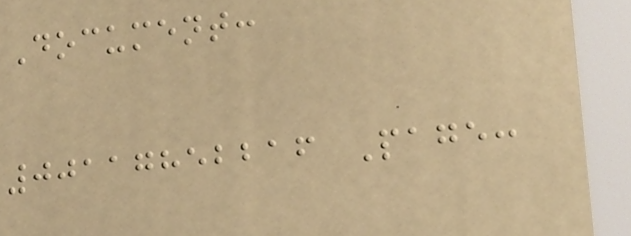Document:
00117852216 Page:
